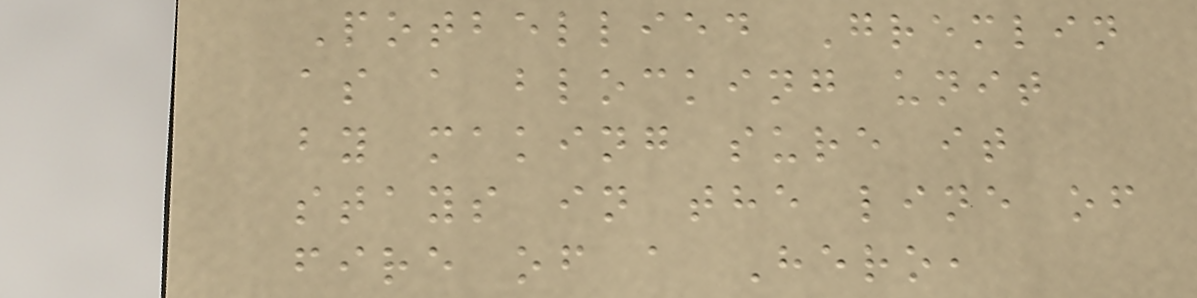Potbellied Gremlin
as a blocking unit
by making sure it
stays in the line of
fire of a Hero,
